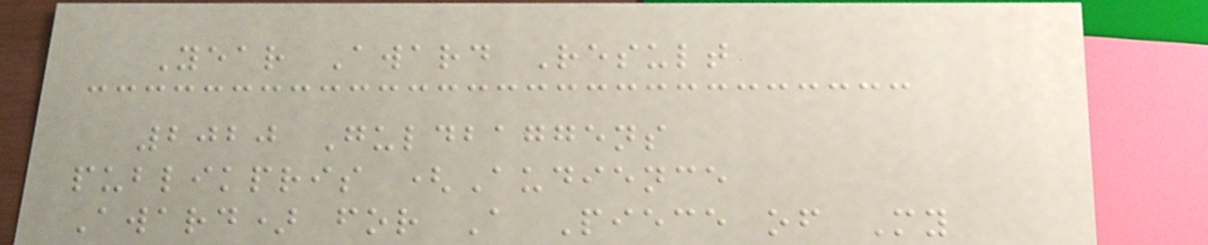Year Award Result
2020 Guldbaggens
publikpris (Audience
Award) for A Piece of My
